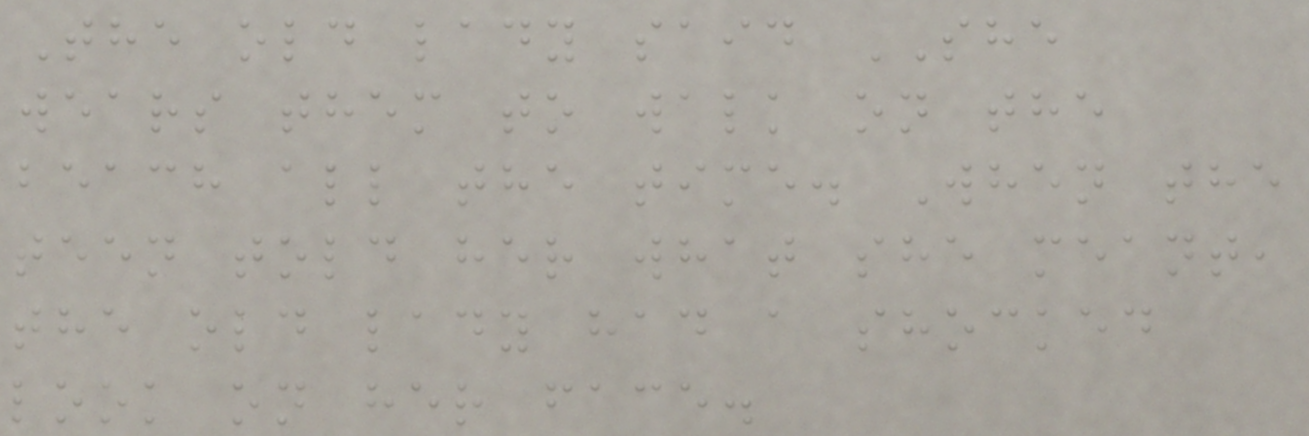The old lady said SHE
wears them to walk on the
beach all the time. When the
teen told her what she meant,
the old lady had a shocked
look on her face.
